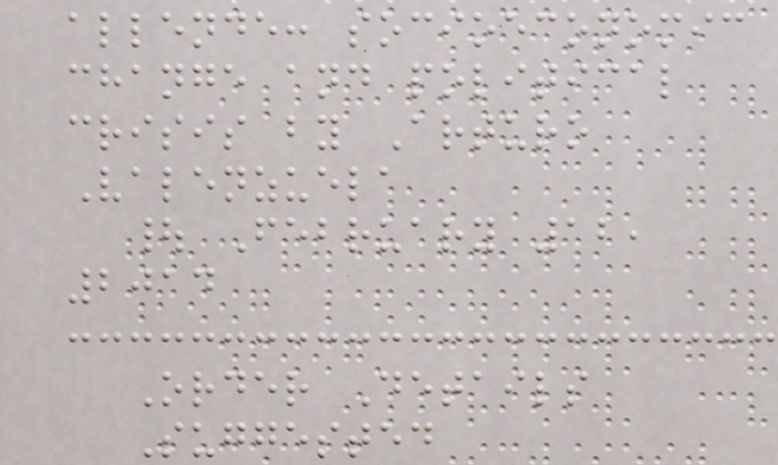allende: socioeconomic
change and political
crisis by Arturo
Valenzuela
| February 12,
2014
Order Details
Suggested
